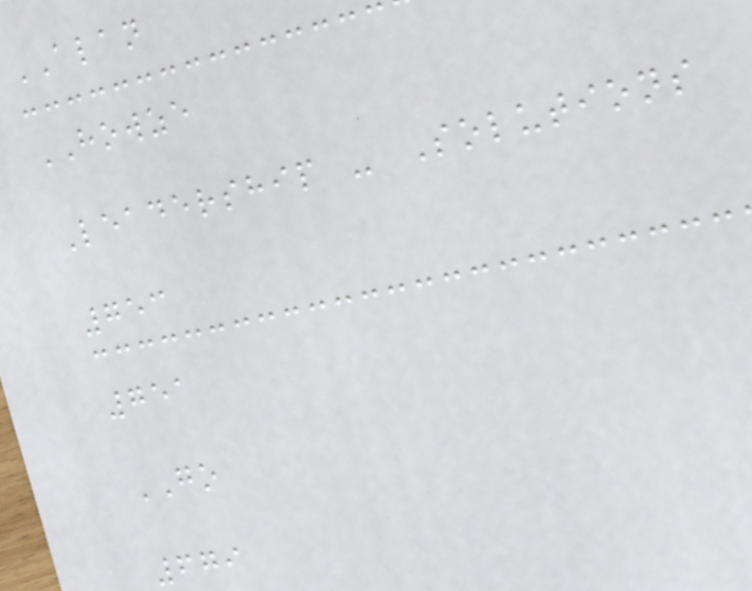ALAN
HOWZE
Leadership - Solutions
753
751
GO
679
